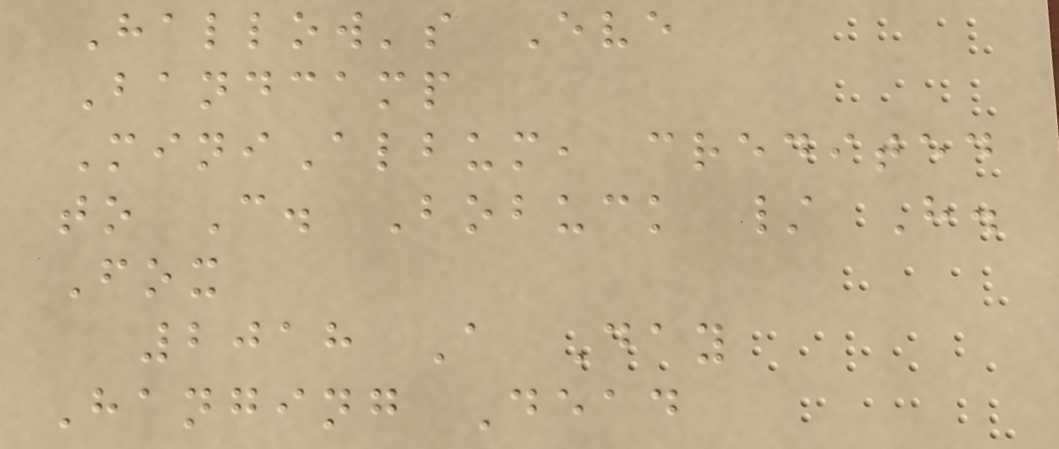Hallow's Eve
Bandcamp
MiniAlbum, credited
to C. Bobuck / H.
Fox
2018 A Day
Hanging Dead
